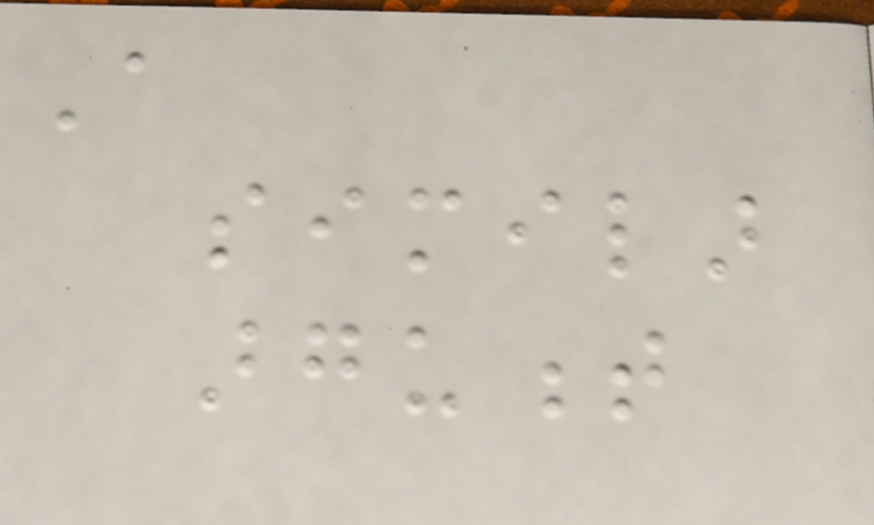A
similar
argument
